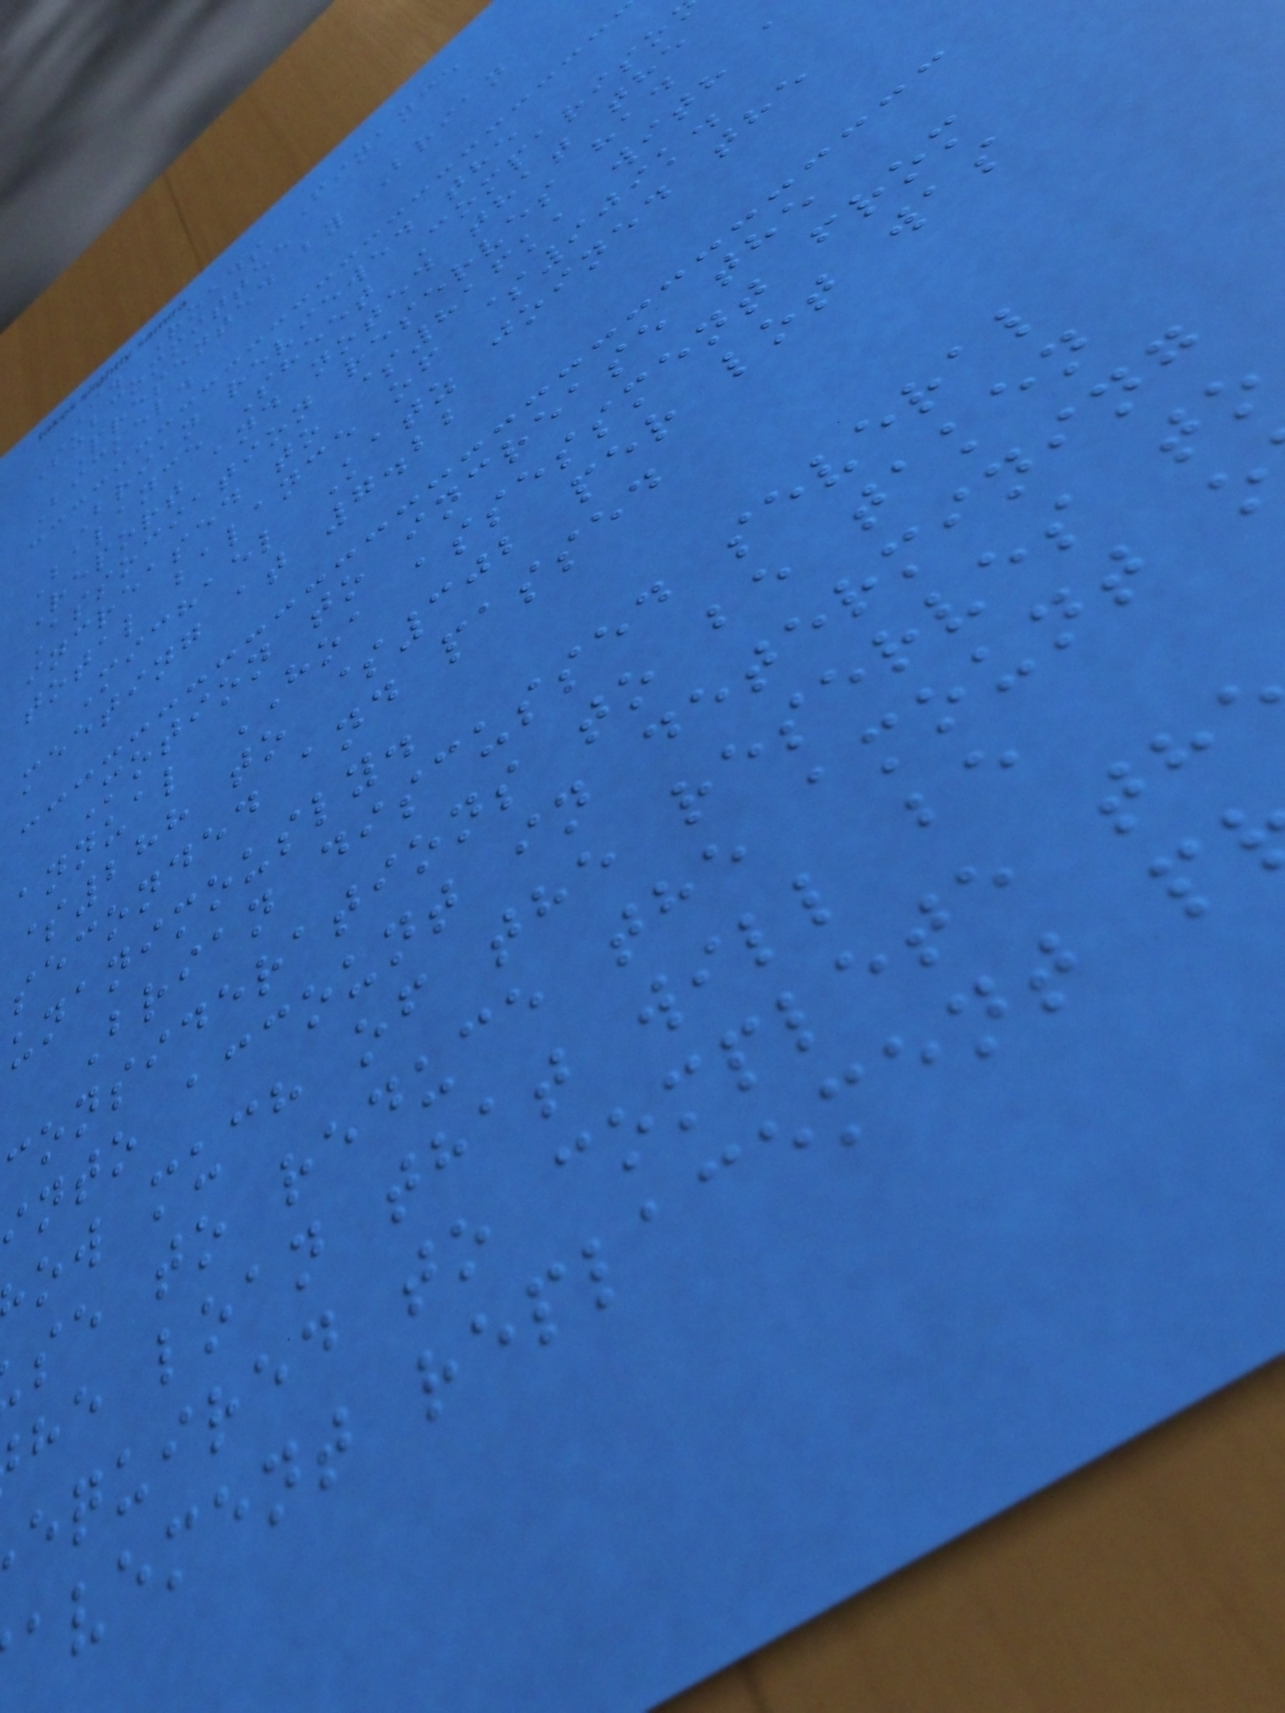I. Roads Finance
Subcommittee
Presented by Brian
Bickel.
Brian reviewed the
Balance Sheet Compariso
Report and noted that the
Association reserves had
increased to $816k, with a
total balance of $909k.
Michael Katz joined the
meeting at 7.22
Motion to increase the
annual HOA assessment from
$288 to $302 per lot was
seconded and passed
unanimously.
Brian discussed several
considerations to be taken
into account in determining
ow much of the reserves to
se to reduce the amount o
he loan that will be
equired to complete th
avement replacement p
